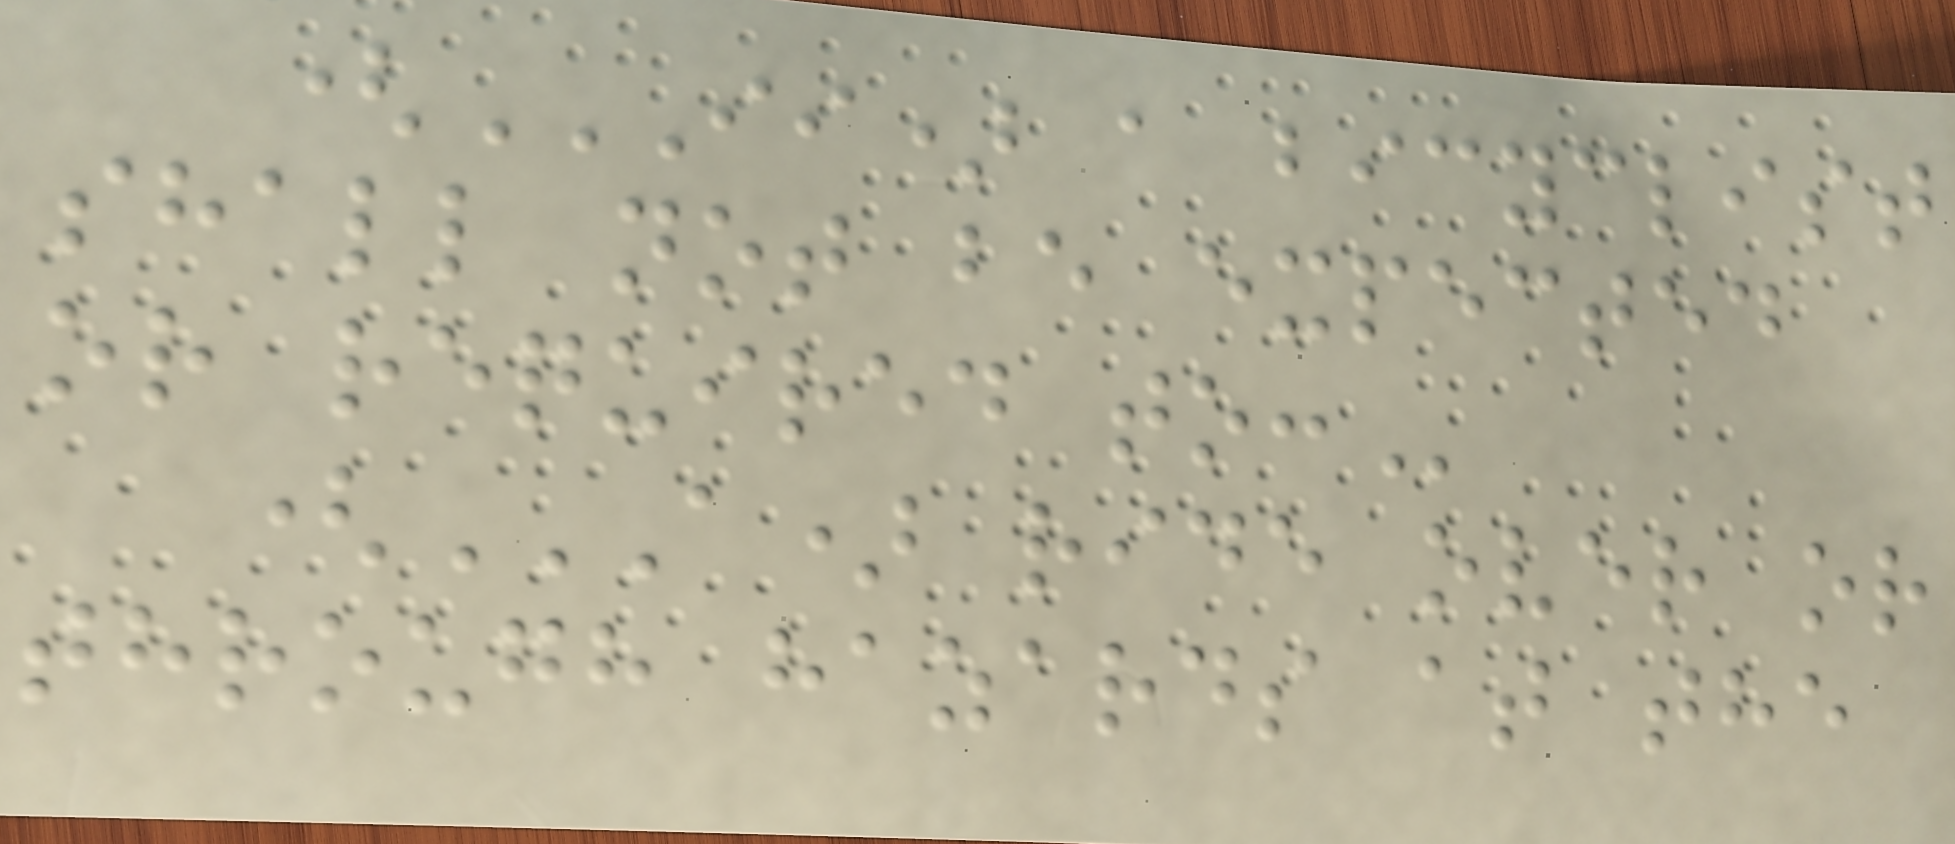(II) A BICYCLIST
SHALL NOT BE EXPECTED
OR REQUIRED TO:
(A) RIDE OVER OR
THROUGH HAZARDS AT THE
